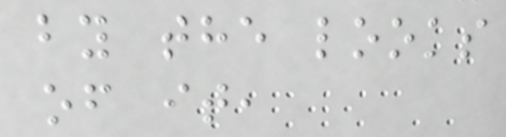by the looks
of it,
